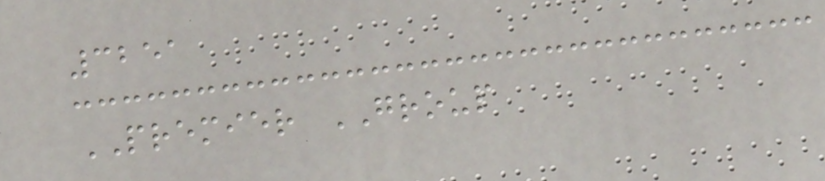3251
PREMIER GROUP
